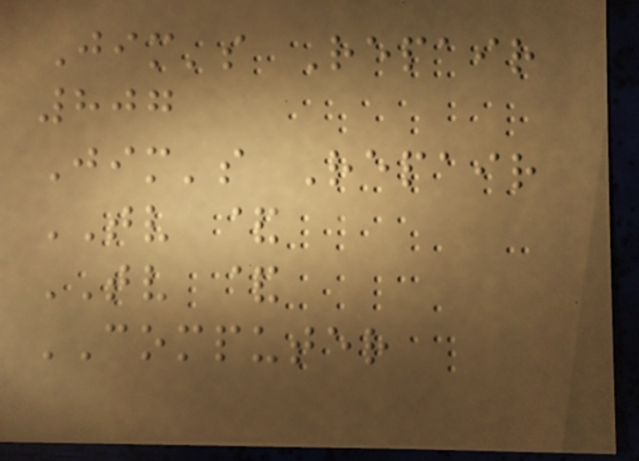Jim's Repair
807
Jim's Repair
TV &
TV &
COMPUTER
